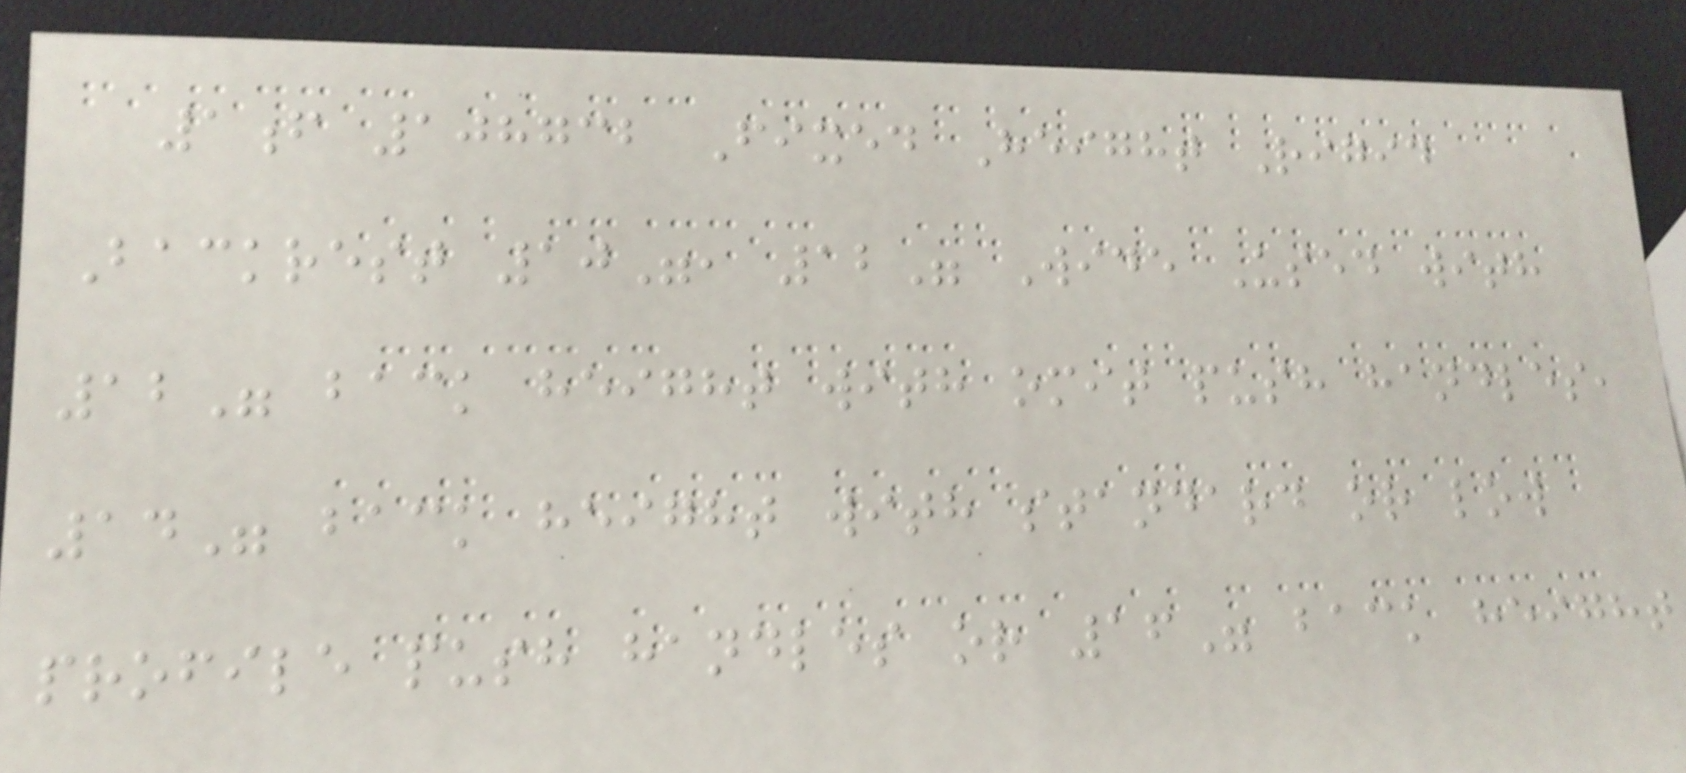1f 108732 Fixed Height Rigid
Backrest 10", 12" Wide Used with
12" back height with omit push handles,
14" back height with standard or low
profile push handles or 16" back height
